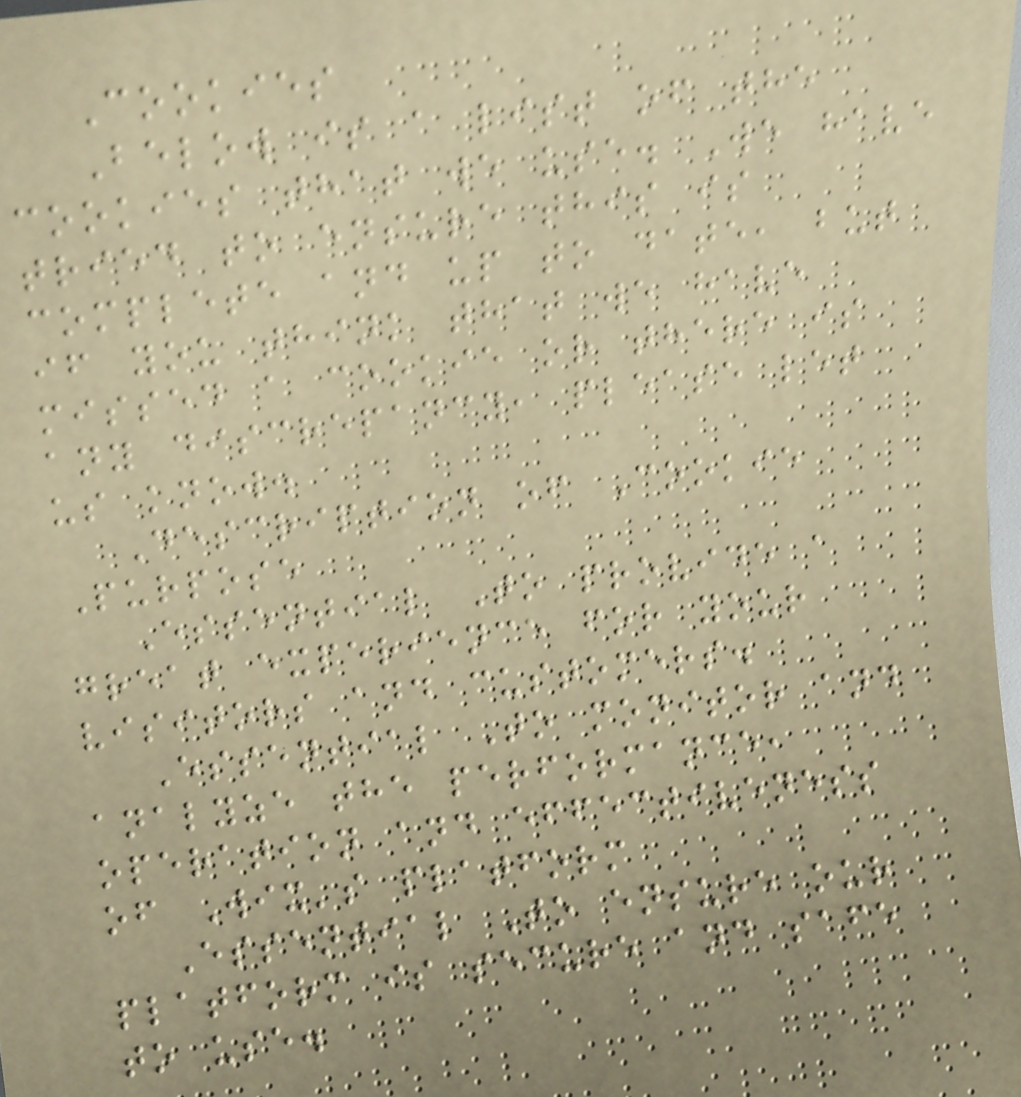Cookies
Below is a list of the
cookies that we use. We have
tried to ensure this is
complete and up to date, but
if you think that we have
missed a cookie or there is
any discrepancy, please let
us know.
Description of Cookie
Purpose
Essential To provide a
great experience for your
visitors and customers.
Essential To monitor and
analyze the performance,
operation and effectiveness
of Wix's platform
Essential To ensure our
platform is secure and safe
to use.
